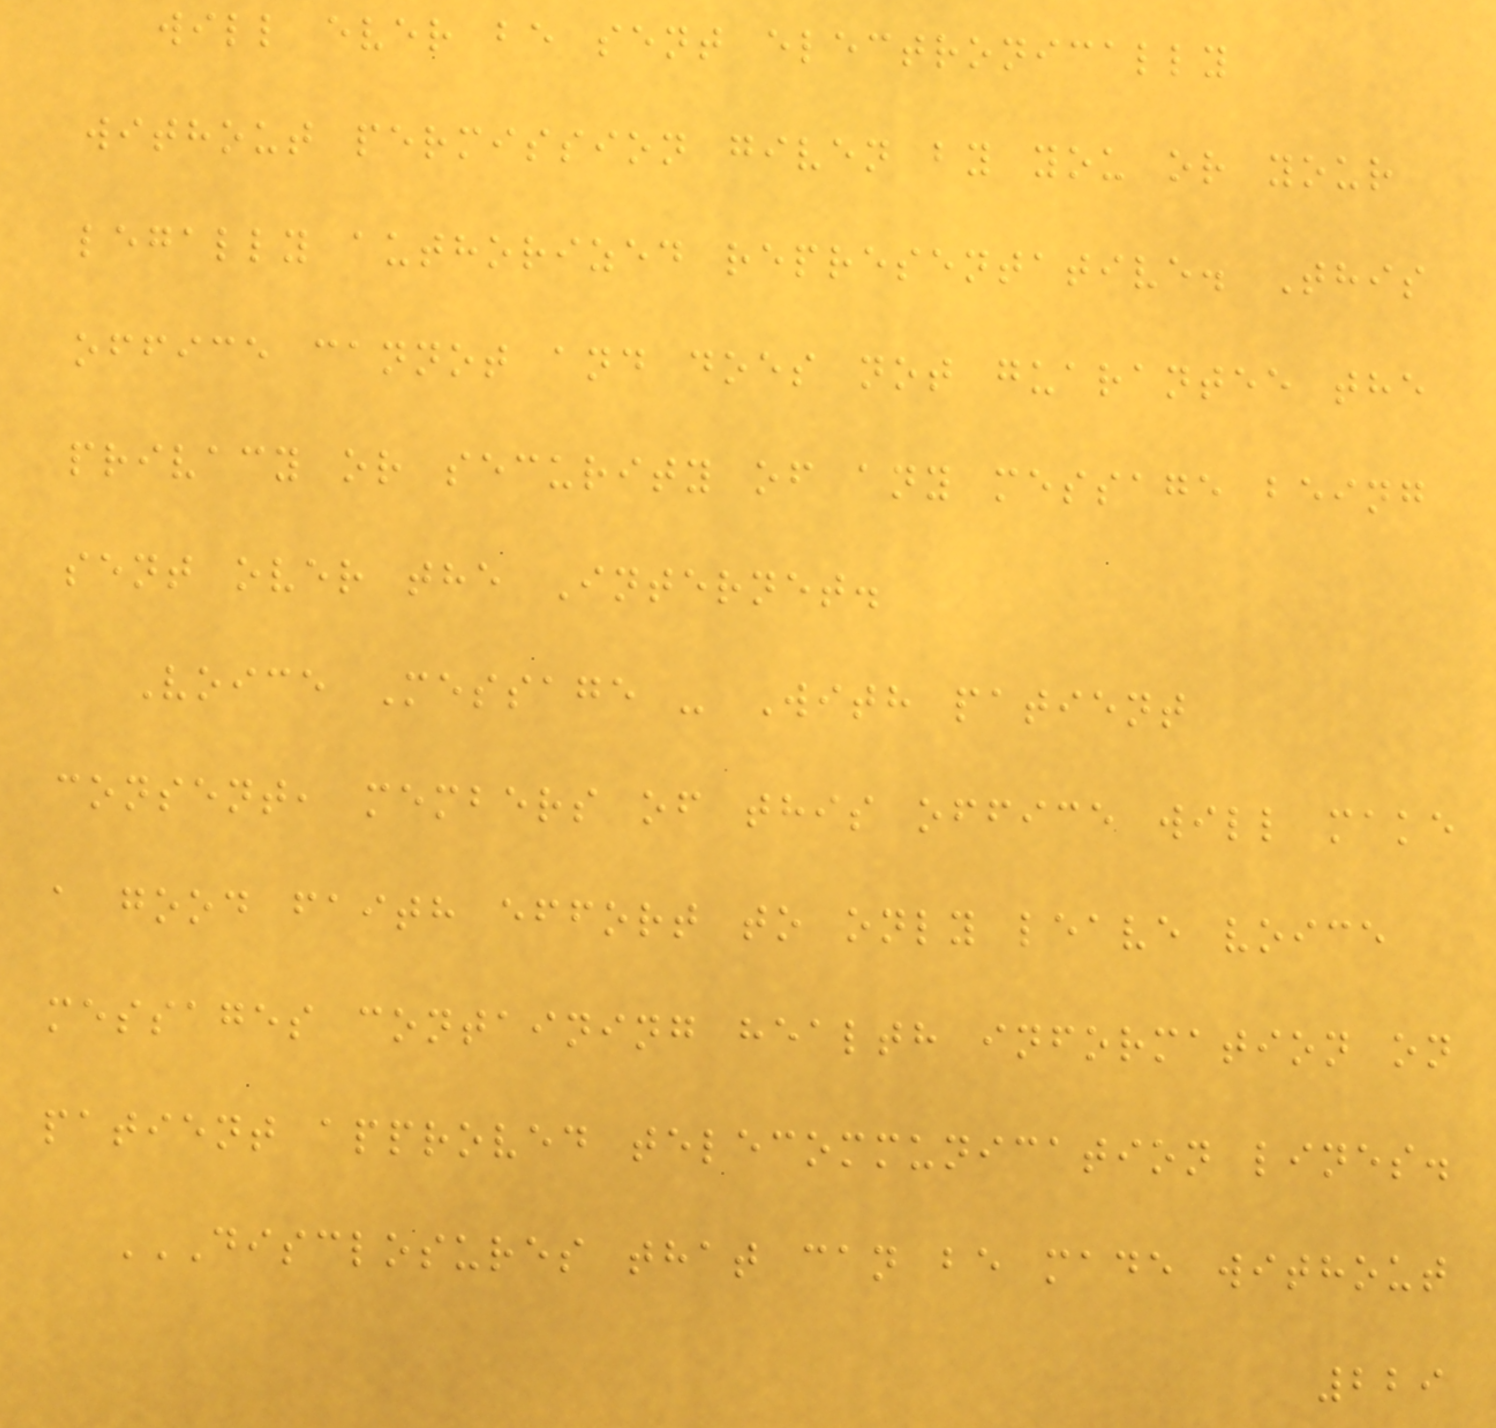will ever be sent electronically
without permission given by you or your
legally authorized representative. This
office cannot and does not guarantee the
privacy or security of any message being
sent over the Internet.
Voice Message - With patient
consent, members of this office will make
a good faith effort to only leave voice
messages containing health information on
patient approved telecommunication lines.
DISCLOSURES THAT CAN BE MADE WITHOUT
229
